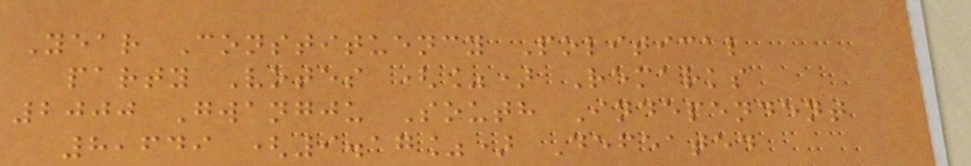Year Constituency Political
party Votes (%) Remarks
2000 Gwangju South Independent
8,649 (9.17%) Defeated
